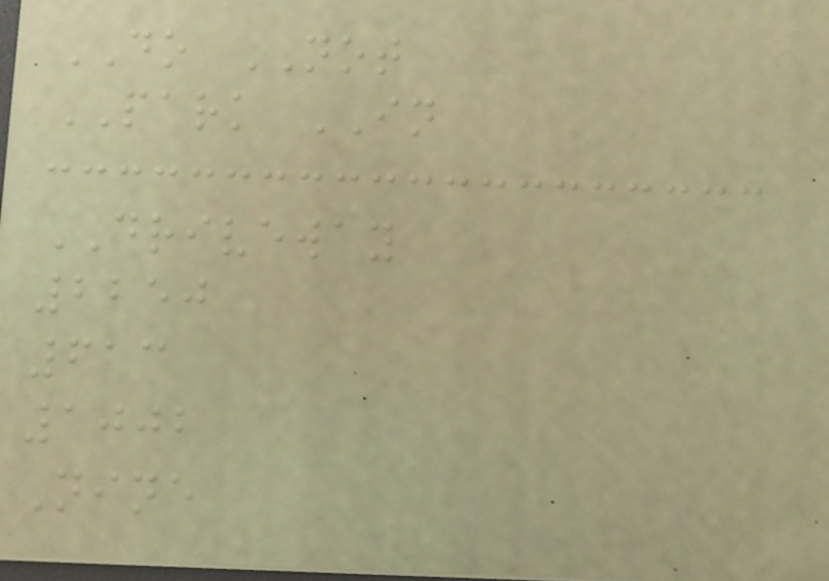DO NOT
PARK IN
DRIVEWAY
2250
613
1002
Nine
